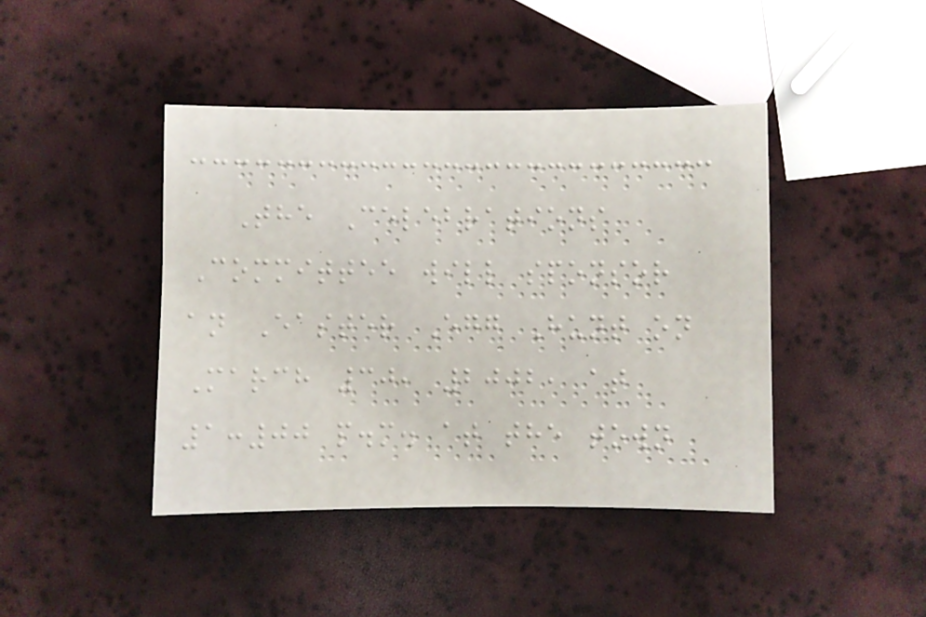The Celebrations
Committee will sponsor
an Easter Egg Hunt on
March 30, 2002, at
1:00 p.m. at the town
